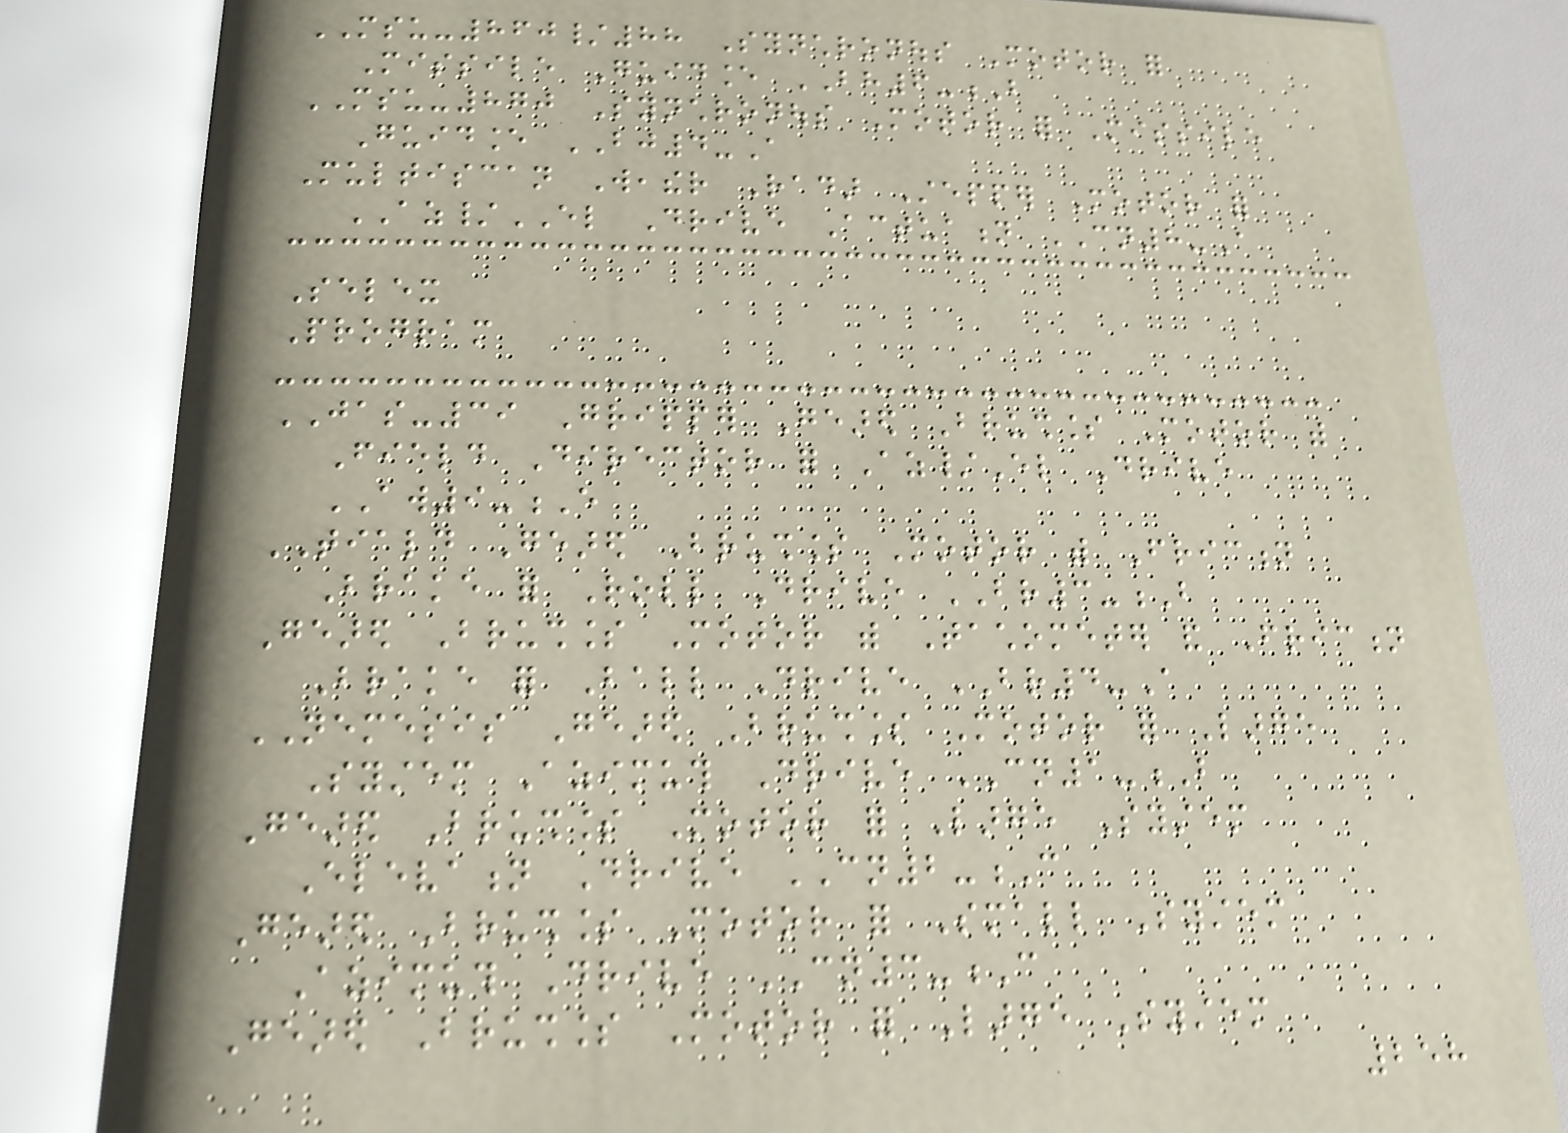MSU-860/88 Synchronous Motor for
Missile Guidance BH6-B
MSU-870 Synchronous Motor for Missile
Guidance BJ4-A
Multiscan Weather Radar Stepper Motor for
AZ/EL Drive Actuation CN8-A
Selex
Program
JAS-39 Gripper Geared Brushless Motor with
Field Director for Az/El Drive
AW9-E
TIALD Geared Brushless Motor with Friction
Brake for Roll Drive BR3-B
Geared Brushless Motor with Tachometer and Friction
Brake for Ball Drive BR4-A
NEMESIS Geared Brushless Motor for Large
System Azimuth Drive CN1-B
Geared Brushless Motor for Large System
Elevation Drive CN2-C
Geared Brushless Motor for Small System
Azimuth Drive CN3-C
Geared Brushless Motor for Large System
258
